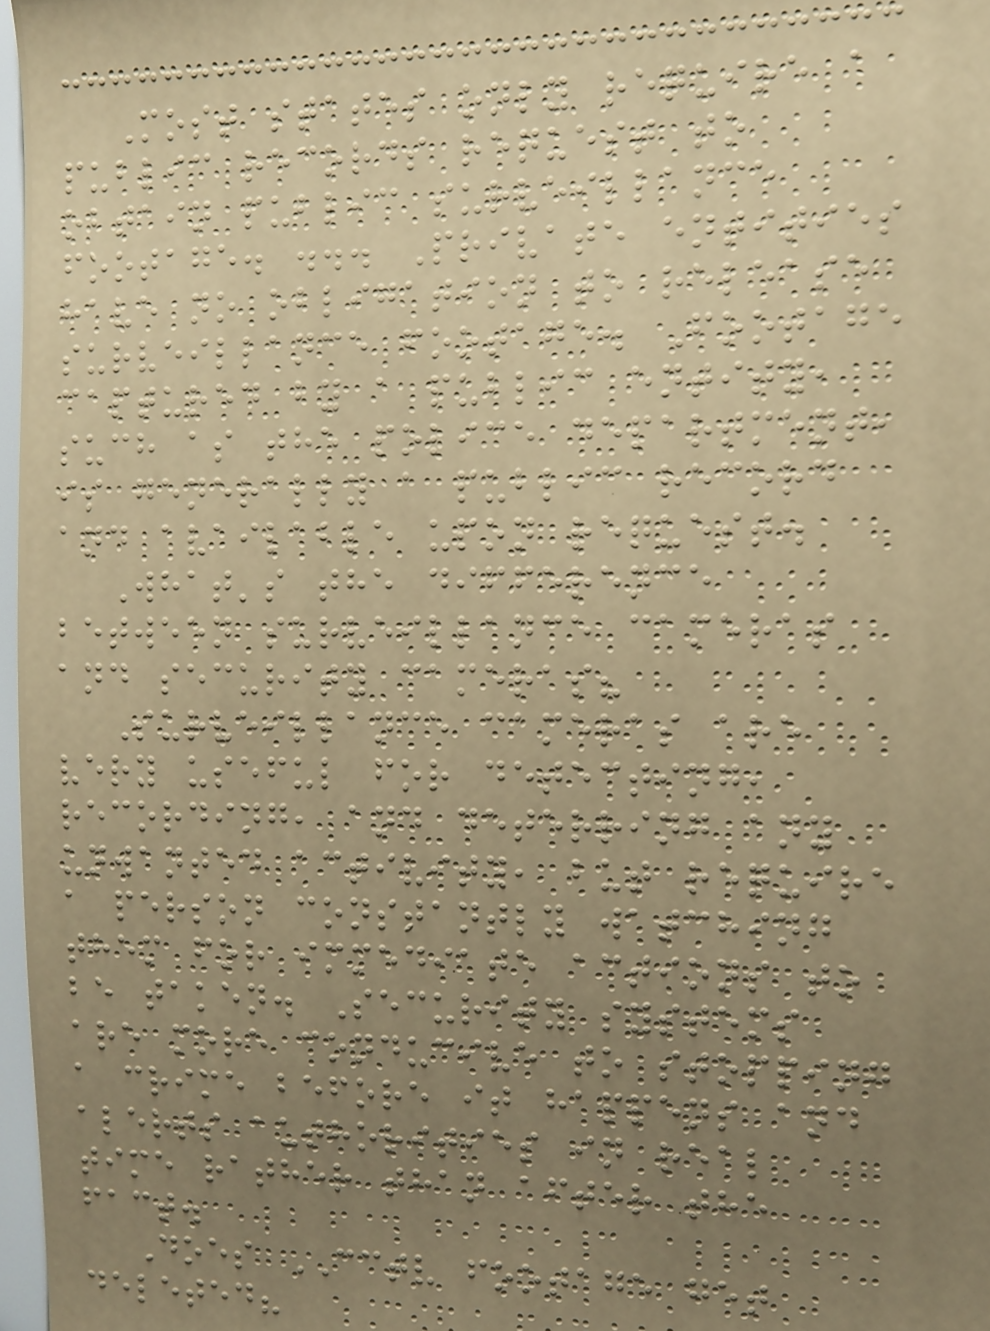Most states only require a
public records request to
obtain public surveillance
footage. ... Private entities
have no obligation to release
surveillance footage. Footage
captured by a public entity,
such as the police department,
is generally a public record
and available upon request.
What's the difference
between surveillance cameras
and security cameras?
Surveillance cameras are
very useful for detecting,
recording, and deterring any
unwanted activity, but require
a person constantly watching
them for immediate actions to
be taken. Security systems
are more conducive to stopping
a crime before it happens and
alerts authorities in real
time rather than after the
fact.
Does CCTV footage get
deleted?
